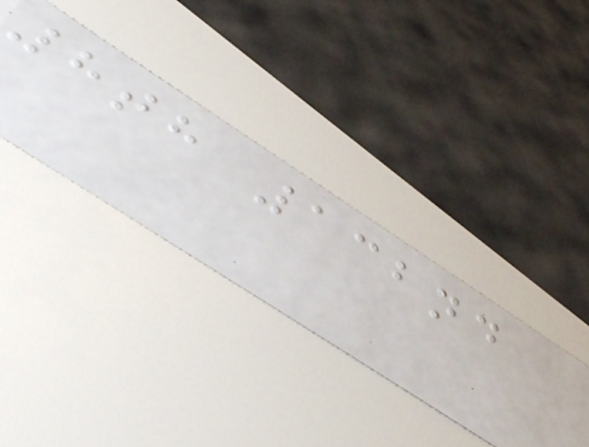8th 132nd
